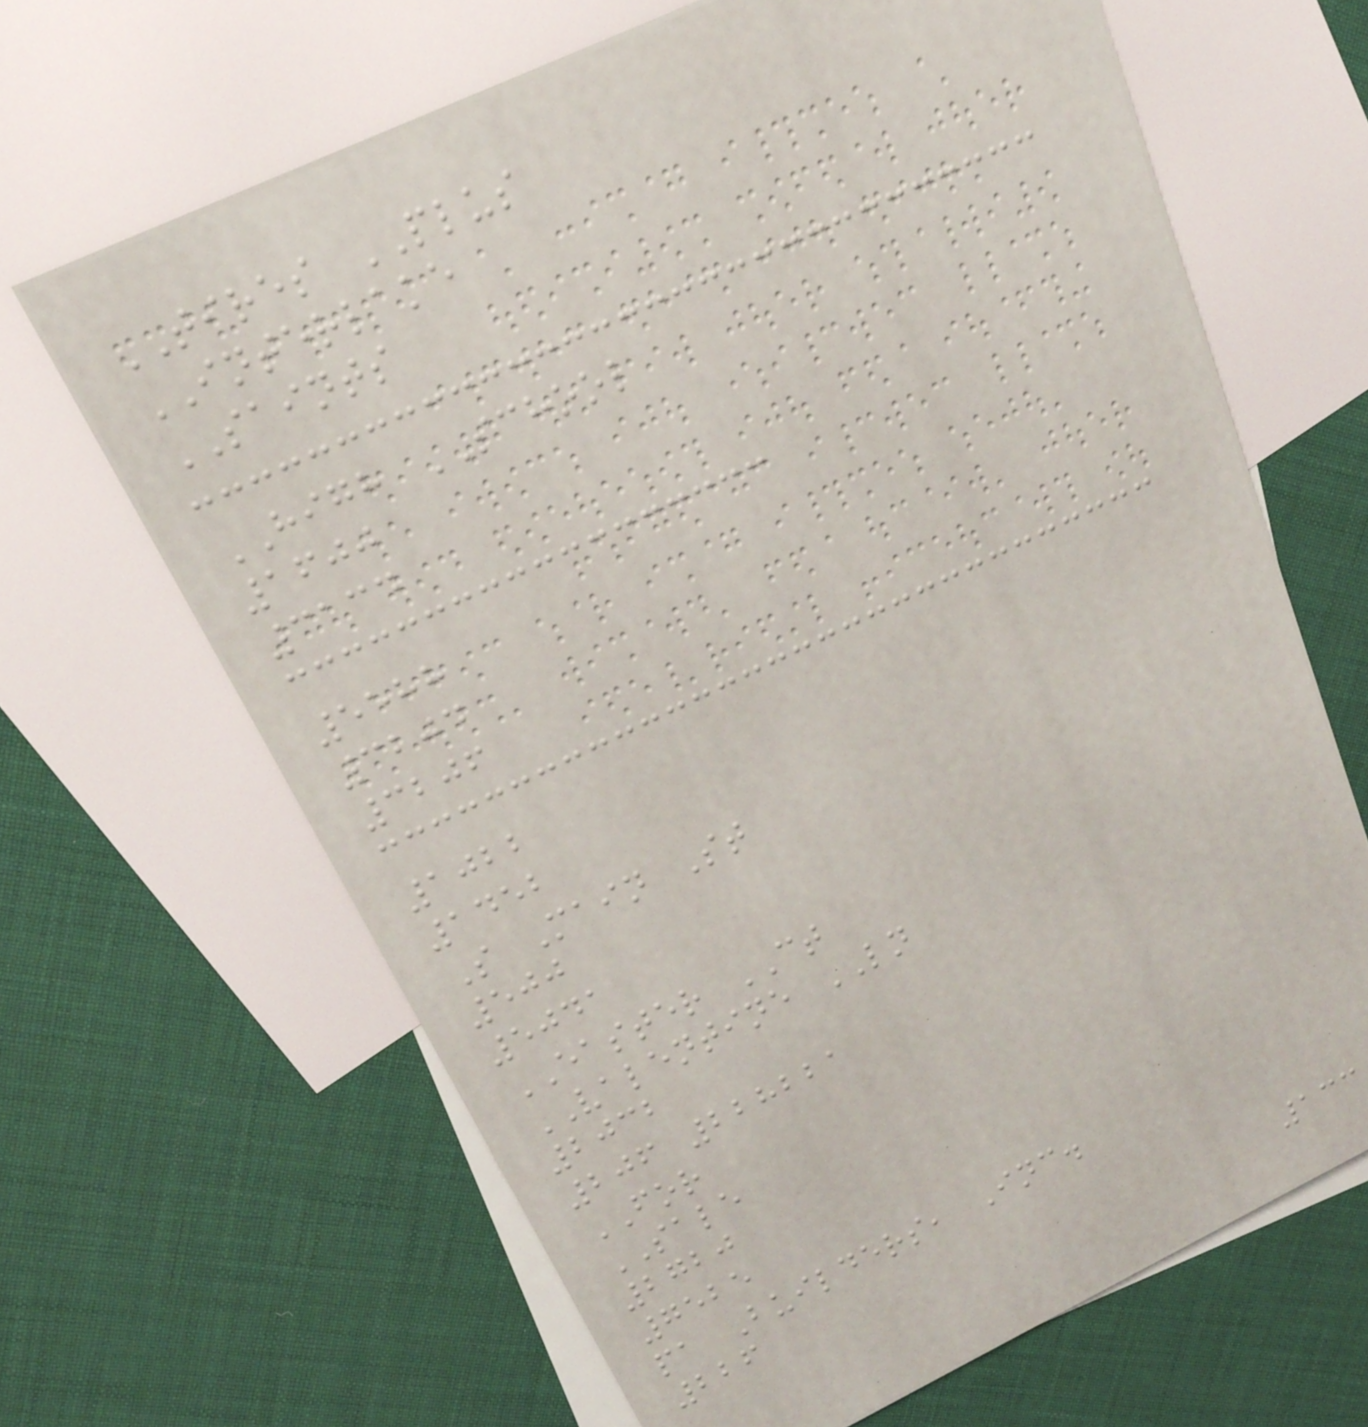TIRES PLUS
INTERLAKE
SAINTS
HIGH SCHOOL
1600
3134
5588
3204
3206
1022
1452
S Main St
500
5041
EASTER CT
VALENTINE LN
2032
206 228221
FOR
SALE
2720
7525
pa Builders, Inc.
226
133
